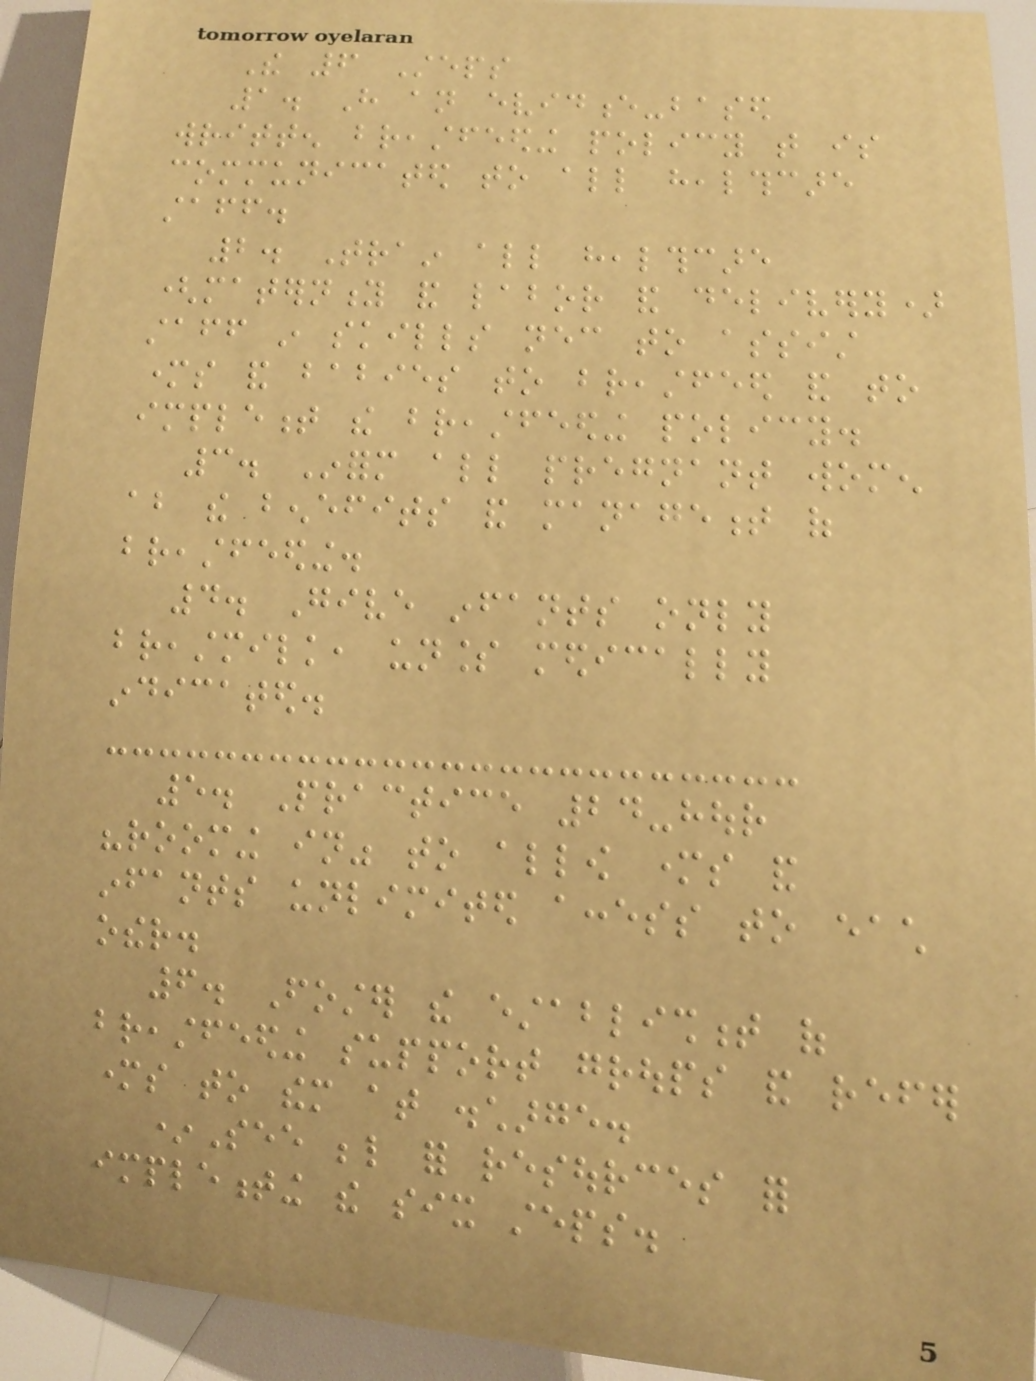The 6 Steps
1. Have an evidence-based
written breastfeeding policy that is
communicated to all healthcare
staff.
2. Train all healthcare
(maternity and labor and delivery)
staff in skills necessary to assist
mothers and babies to breastfeed and to
implement the breastfeeding policy.
3. Inform all pregnant women
about the benefits and management of
breastfeeding.
4. Give infants only
breastmilk, unless medically
indicated.
5. Practice 24-hour
"rooming in" to allow mothers and
infants unlimited access to each
other.
6. Foster the establishment of
breastfeeding support groups and refer
mothers to them at discharge.
*See below for resources for
implementing the six steps.
